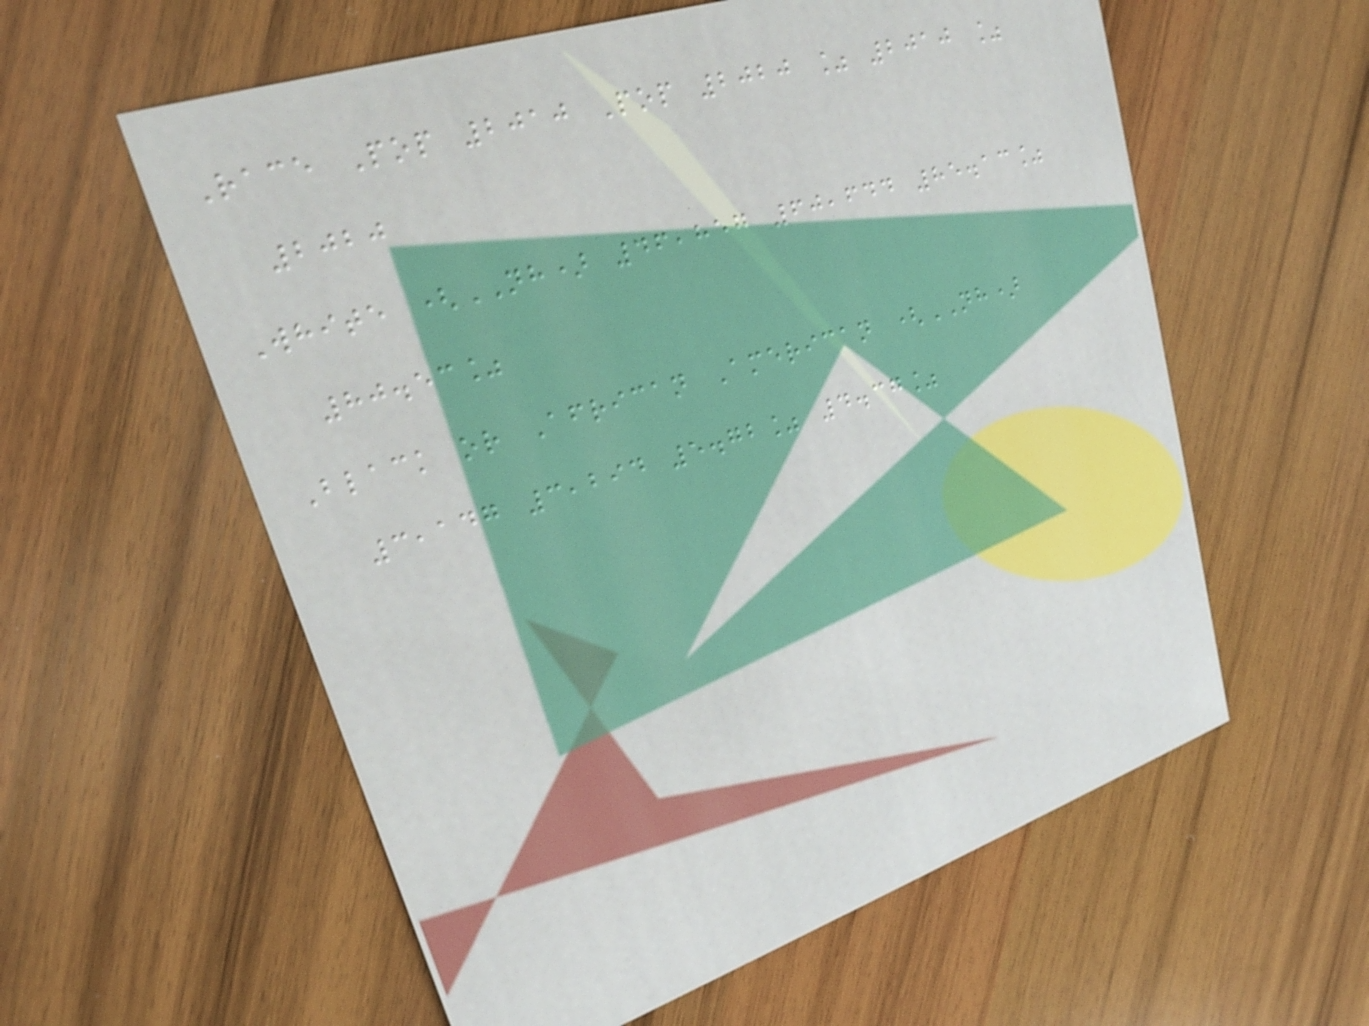Race Pop 2010 Pop 2020 % 2010 %
2020
White (NH) 46,857 60,644 85.13%
80.53%
Black or African American (NH)
3,147 3,294 5.72% 4.37%
